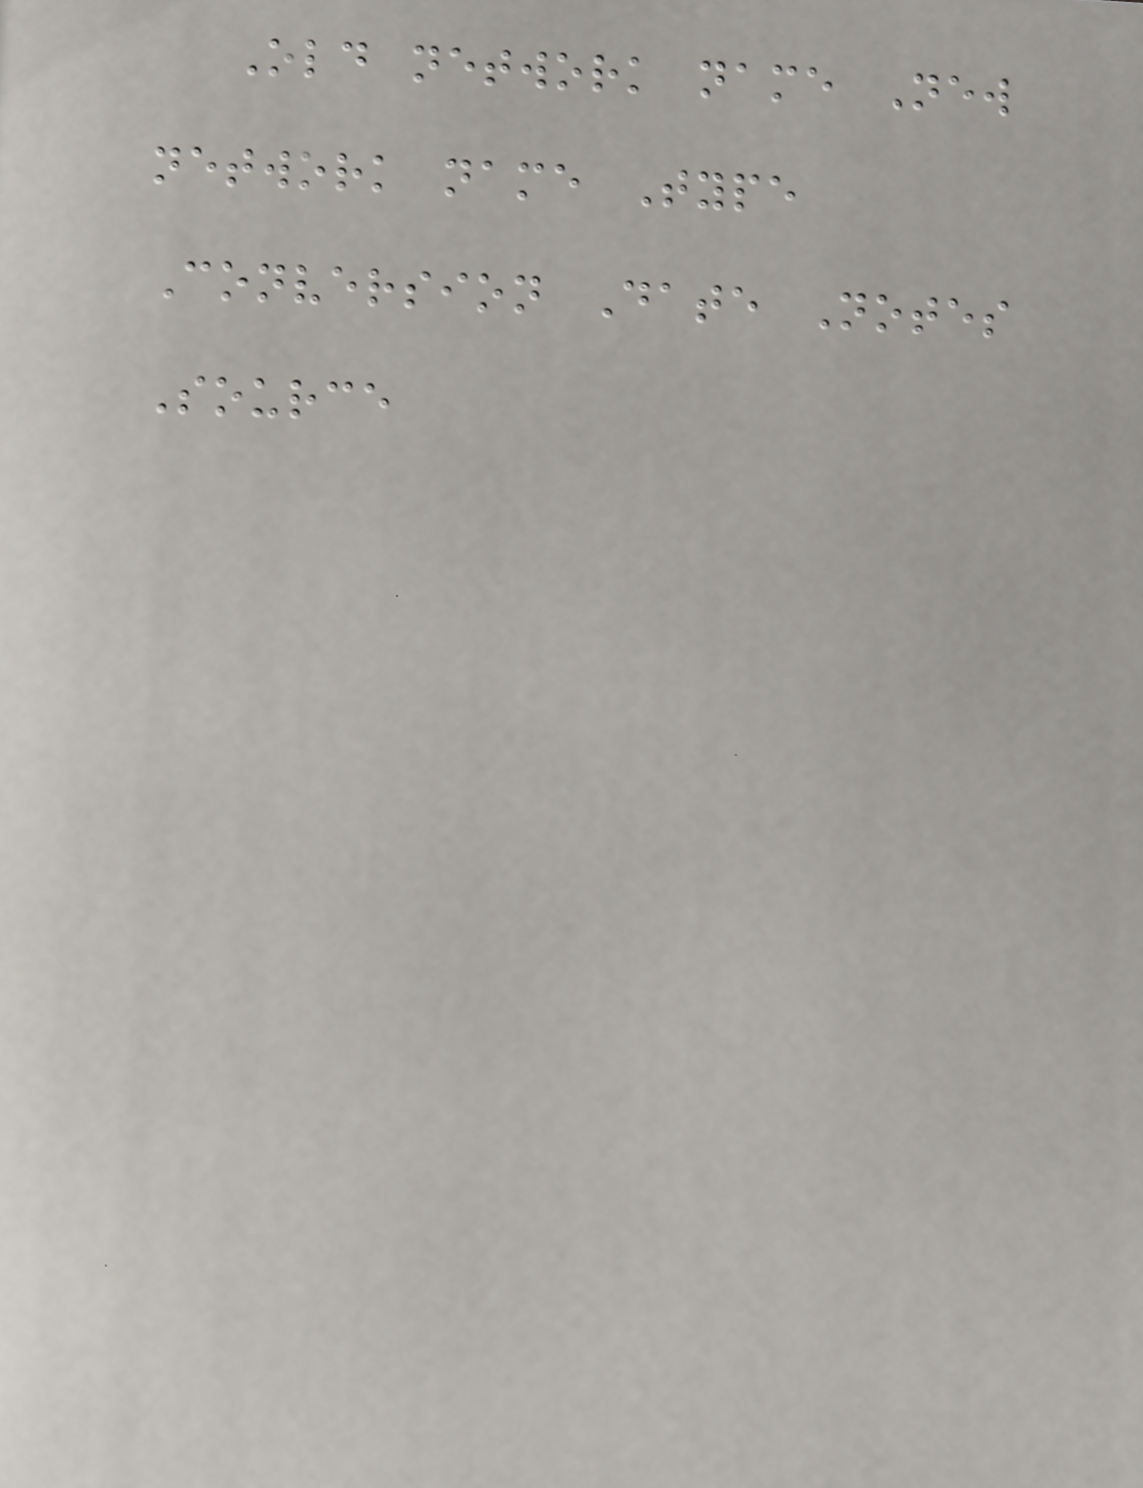Old network name New
network name Type
Conversion Date Notes
Source
